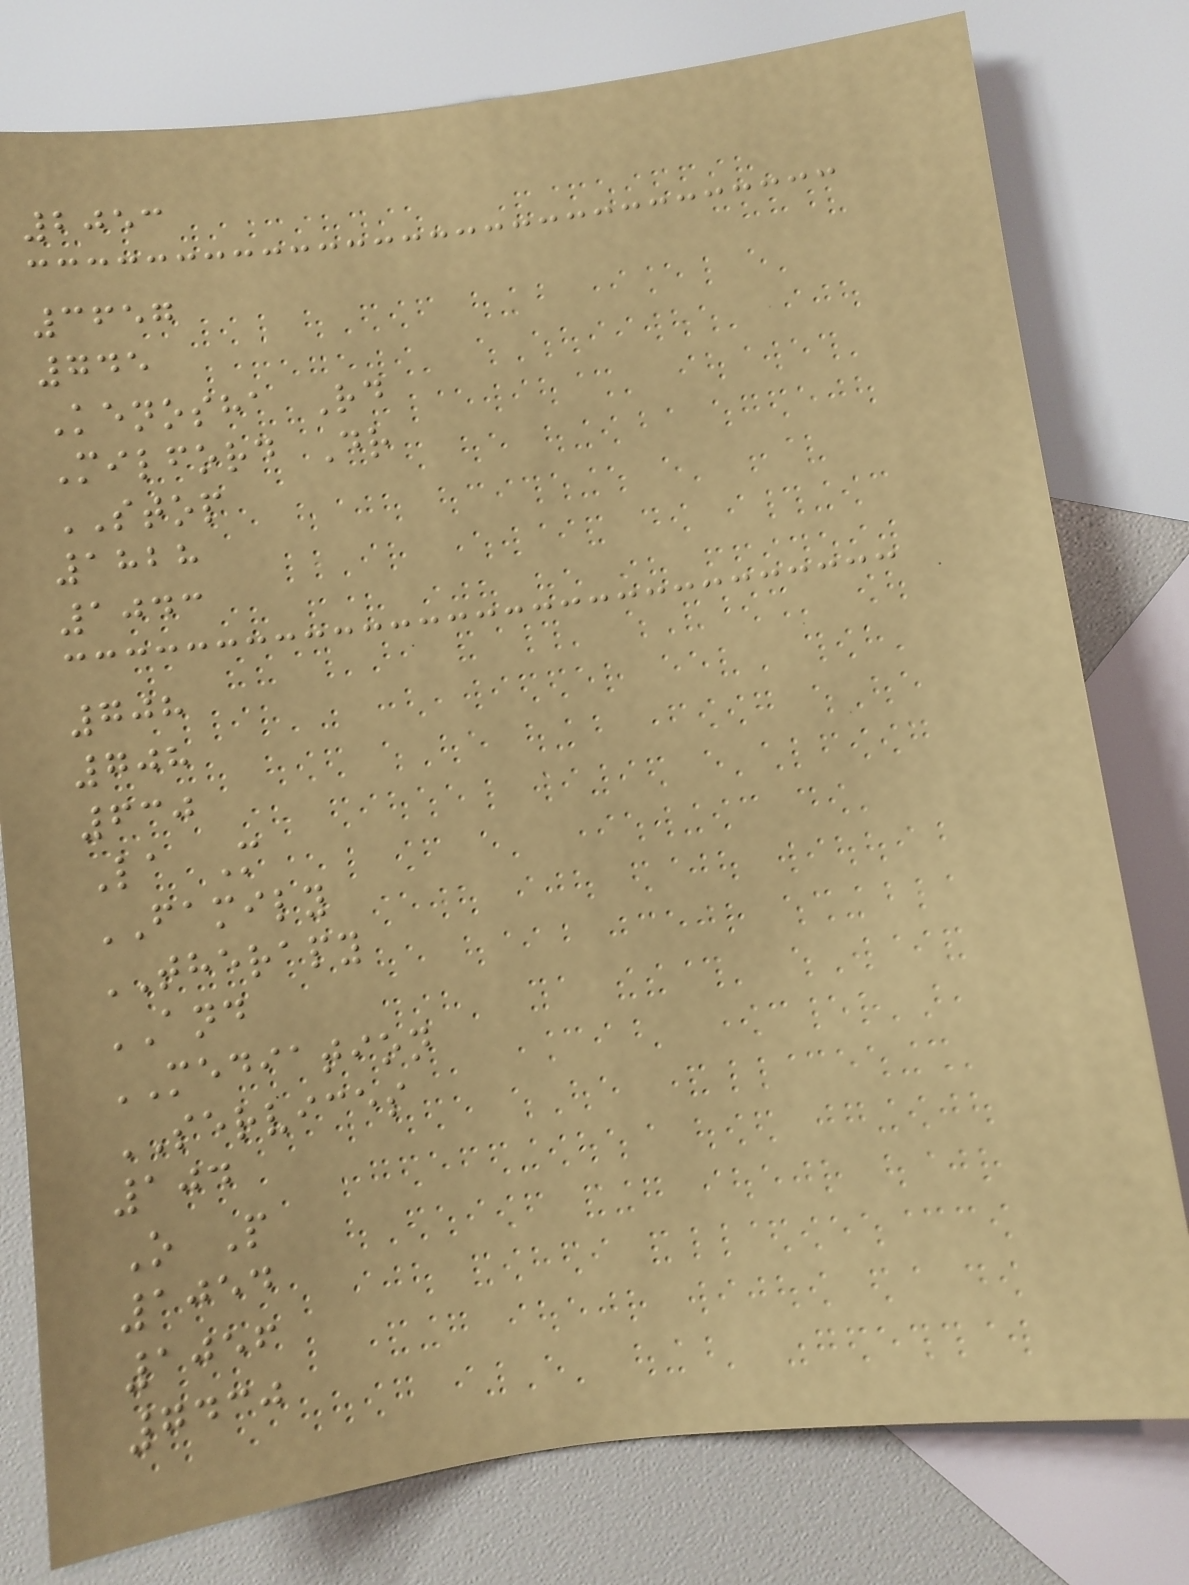2053
3657
745
Kenosha Rd
Milford Dr
STOP
1828
1043
708
708
630
La M
FAMILY
THERAPY
AND
MEDIATION
SERVICES
104
O P
1054
1056
7430
